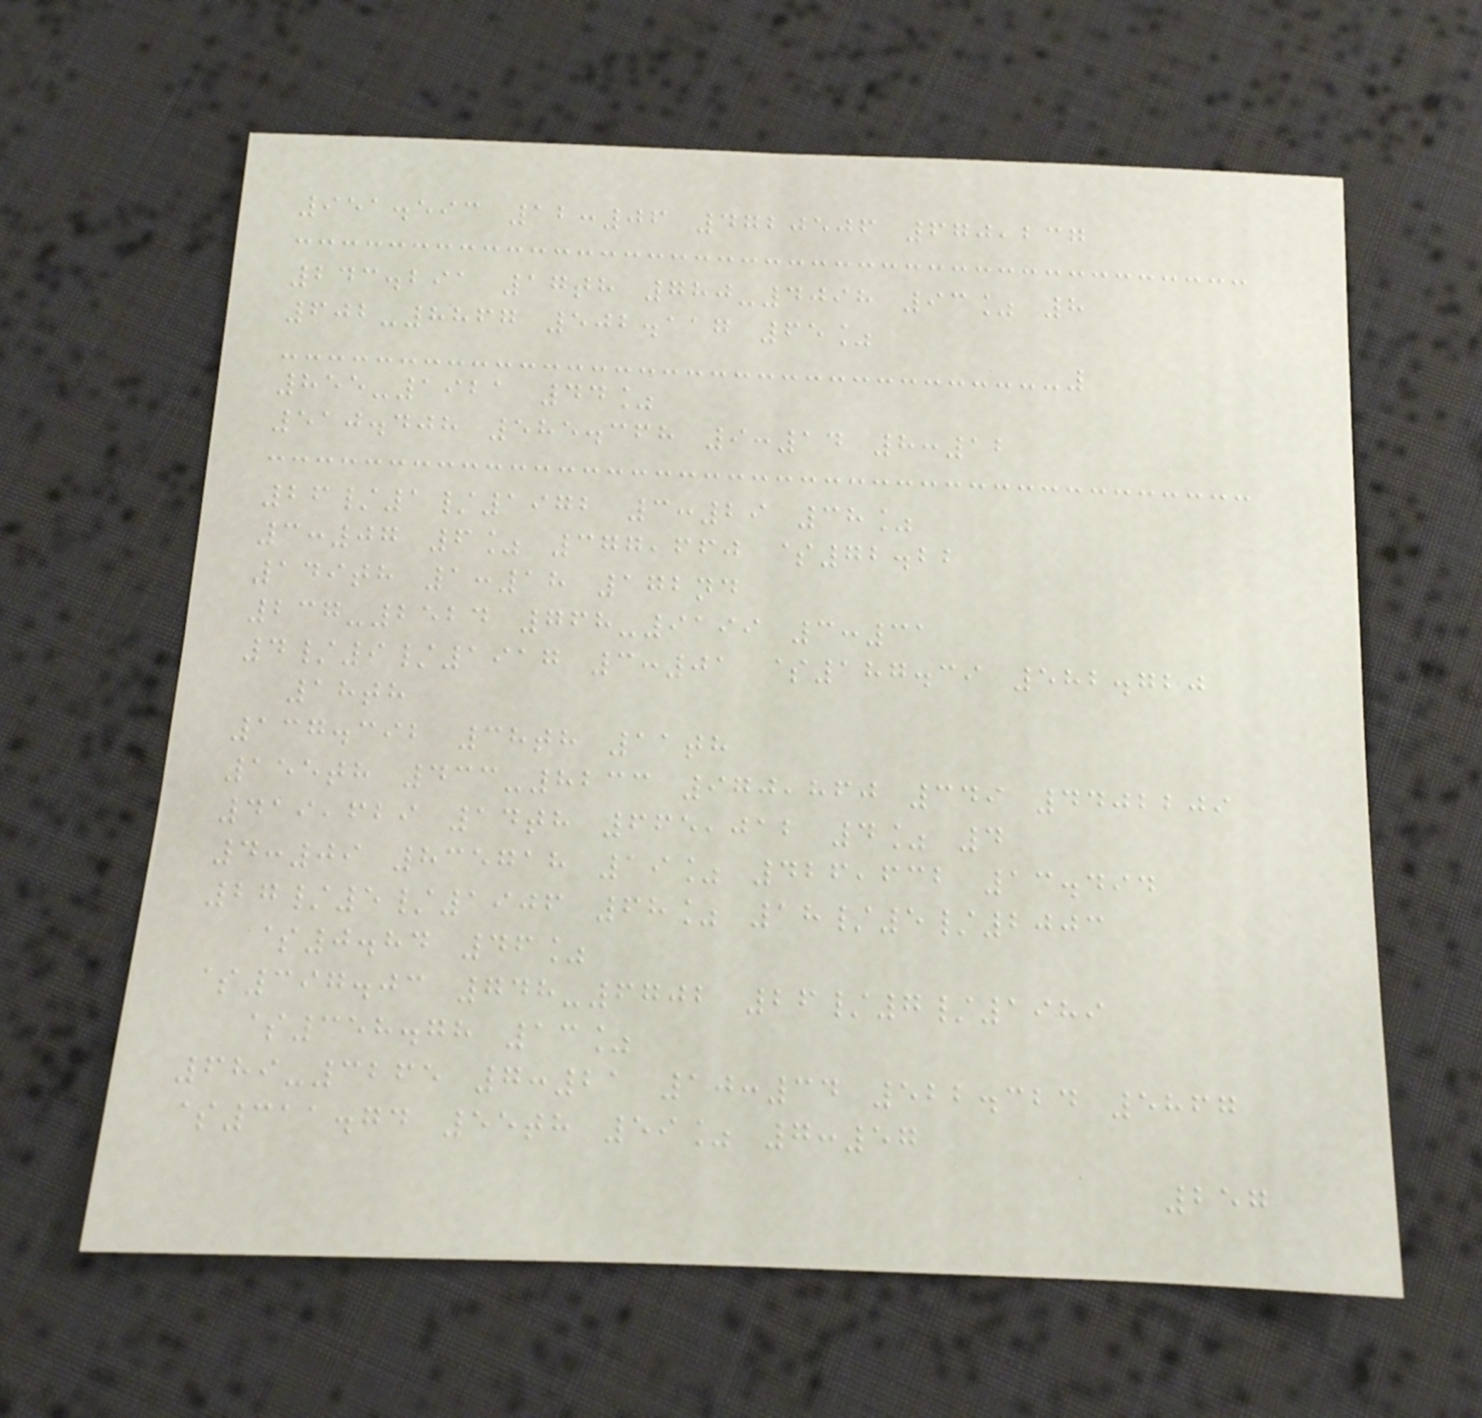951.593 12:06 4720506 670,237
243.291 17th 780-4098 93% 8
602-8867 502.117 65%
855-1921 44%
510.408 585.368 9:14 8:12
26/1/1972 3:29 38%
3:07 6% 377,660 $72.22
149th 1:18 172nd
237-2524 768-9199 3:31
4/9/1917 3:01 $187.39 582.720
18th
137.392 38th 11th
155th 433-8233 970,860 349 4402209
419,629 14th 665,012 4% 4
4:09 835718 19% 426,632 13.494
27/5/1906 68% 18/5/2003
$0.84 46%
$397.03 748-6702 26/7/1989
$358.78 13%
689-3265 7:21 10:34 522.324 5867
$311.74 55th 59% 7:57
257
